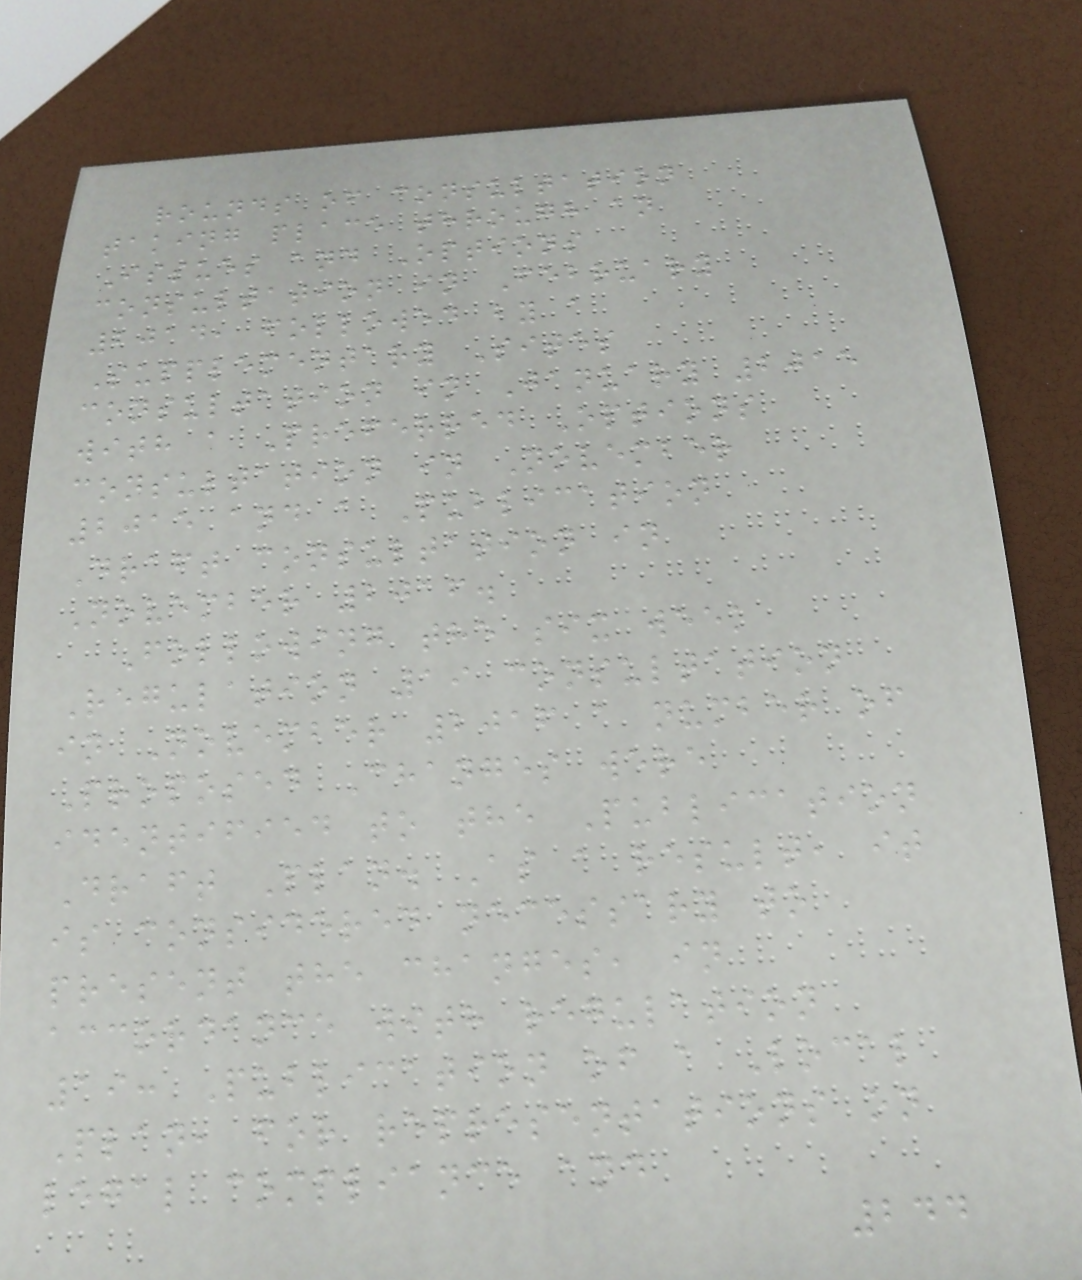rounds of consultation
taking place through an
Issues and Options
consultation in February
2014, followed by a
Supplementary Sites
consultation in January 2015
with a Preferred Options
consultation in November
2015 and a Publication
Draft consultation in
November 2016.
Following the six week
Regulation 19 consultation
in November 2016 a number of
Proposed Changes were
identified to the Publication
Draft Plan. As a result, it
is considered necessary to
present the changes, in
accordance with regulation
19: Publication of a Local
Plan, for representations on
legal compliance and
244
